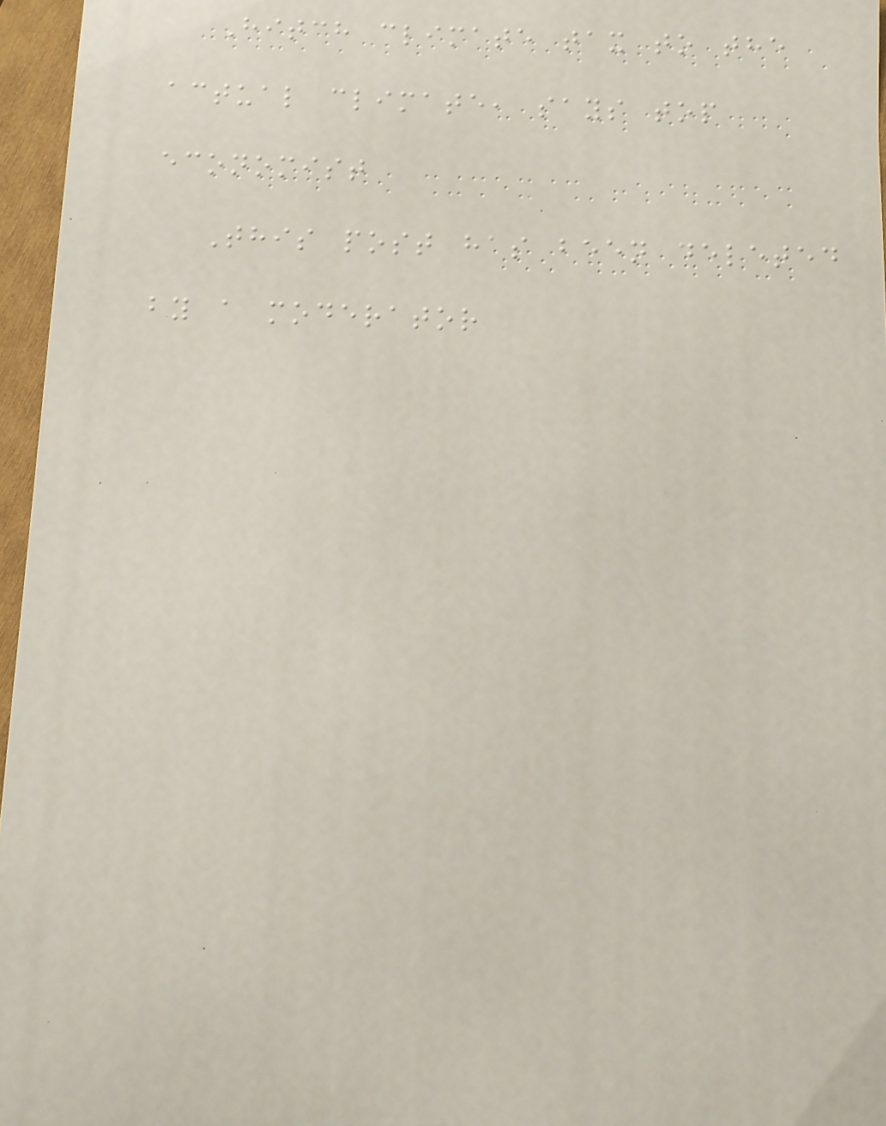Hitch climate tax to the
actual climate, says top
economist
This post has been deleted
by a moderator
